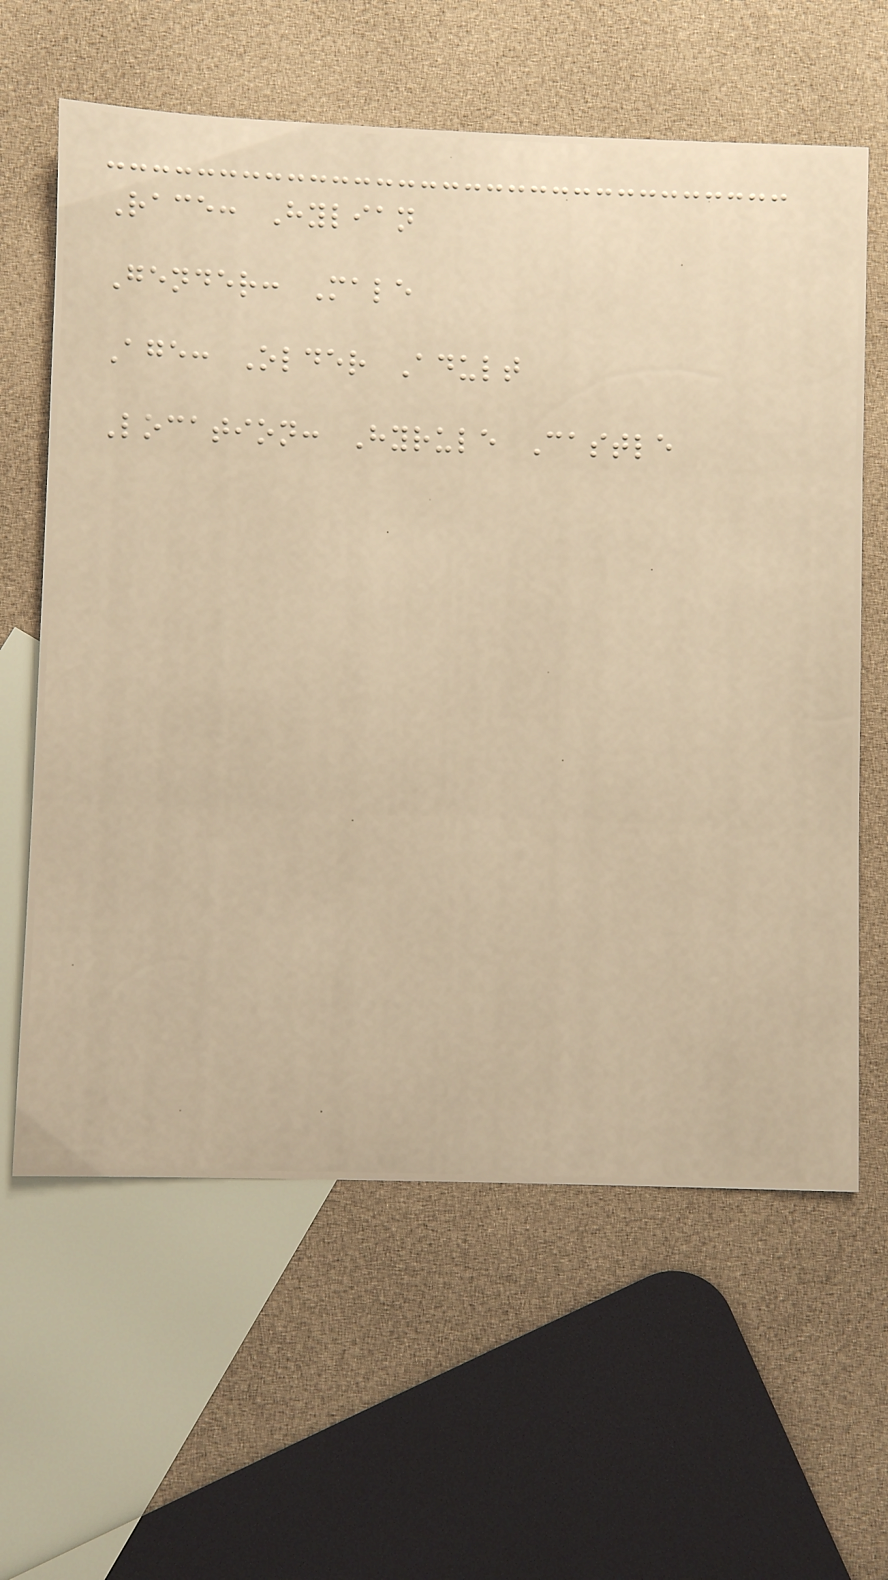Race: Hylian
Gender: Male
Age: Older Adult
Location: Hyrule Castle
